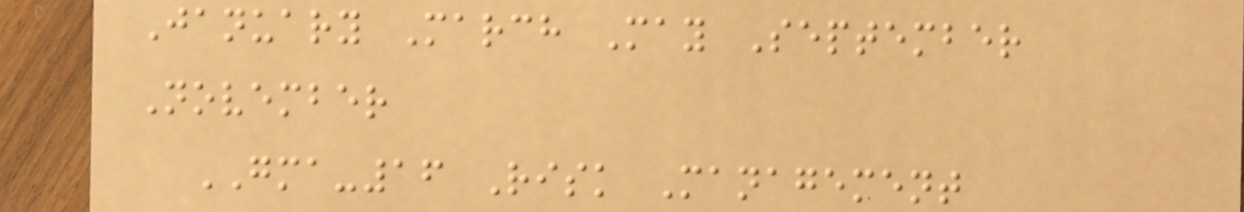January March May September
November
GMA-16 Risk Management
